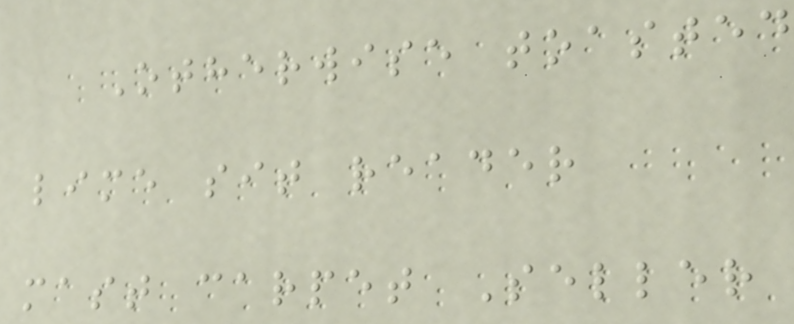Otherwise toasted
lime sit reader
mast carpet Seller
